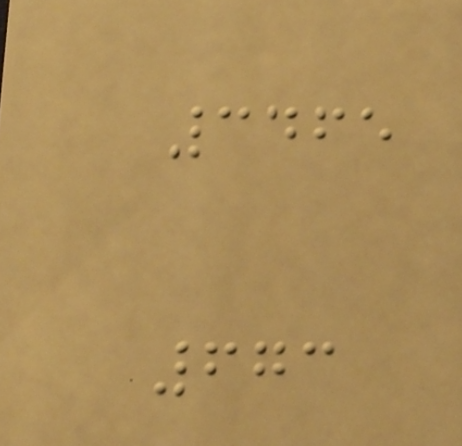3465
673
